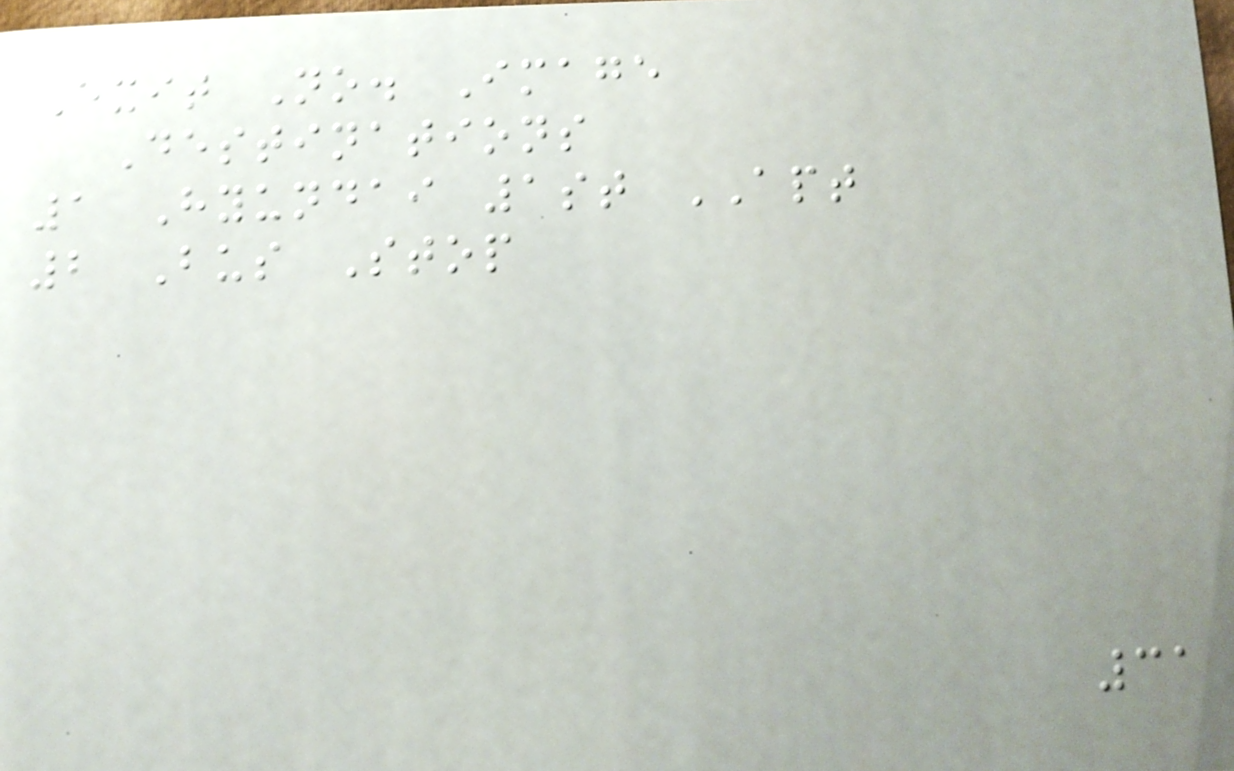Exit No. Image
Destinations
1 Hyundai 1st APT
2 Bus Stop
31
